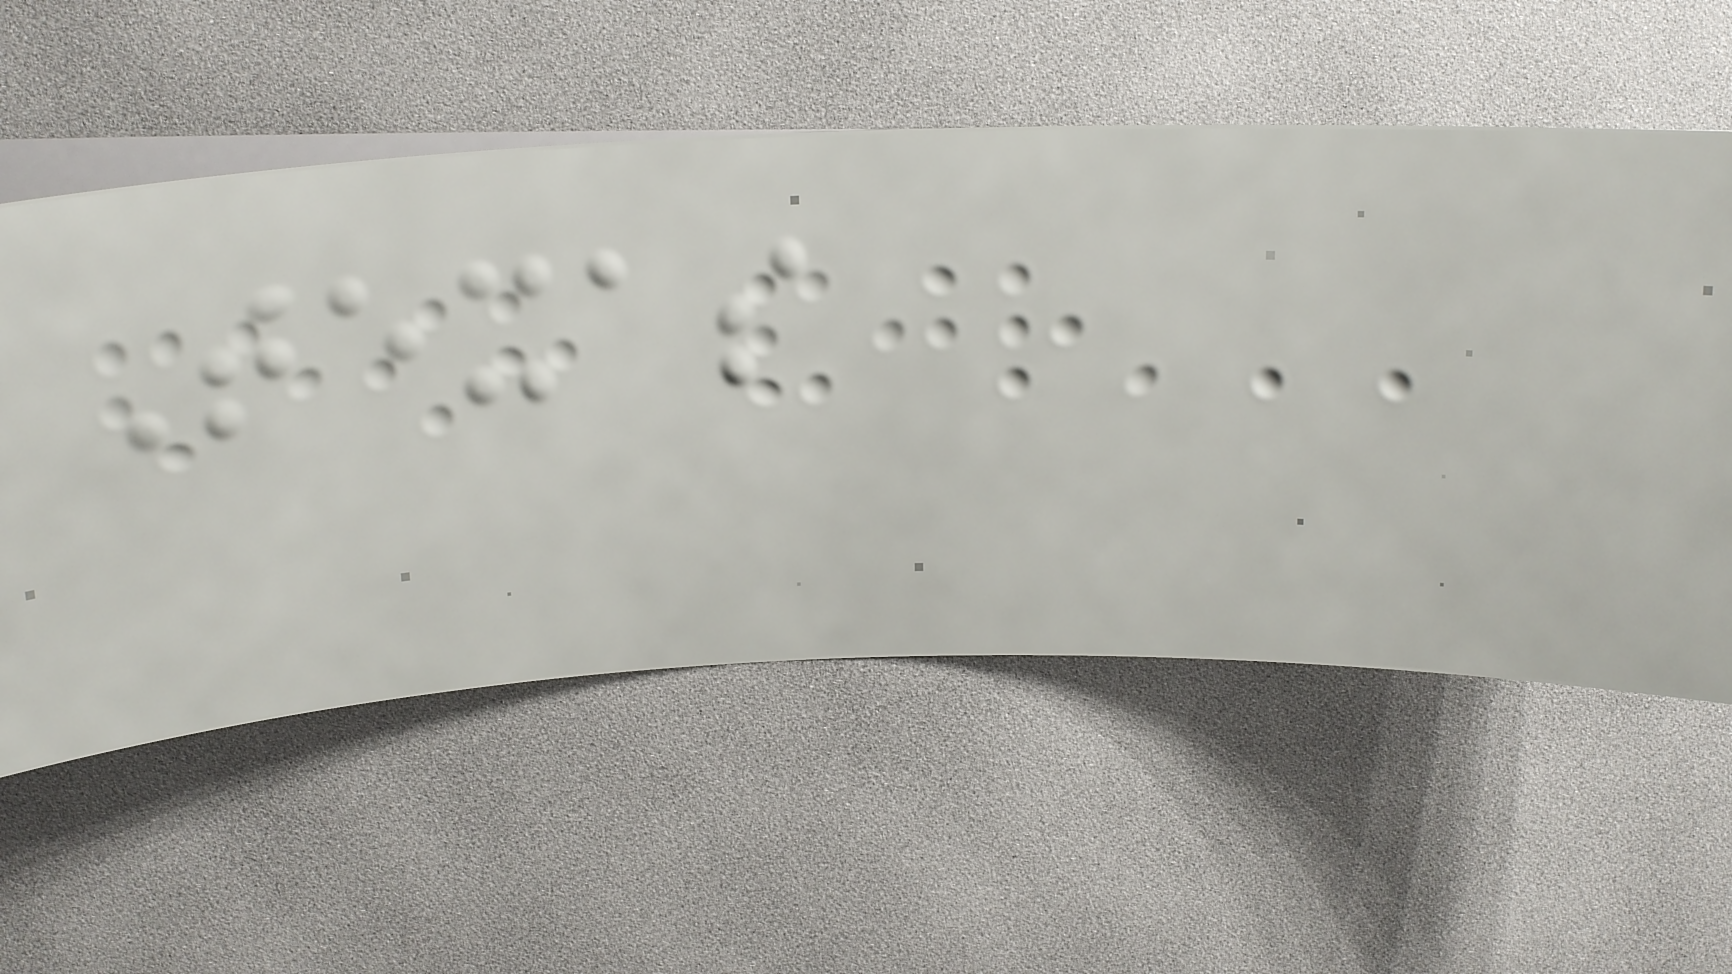Texas
